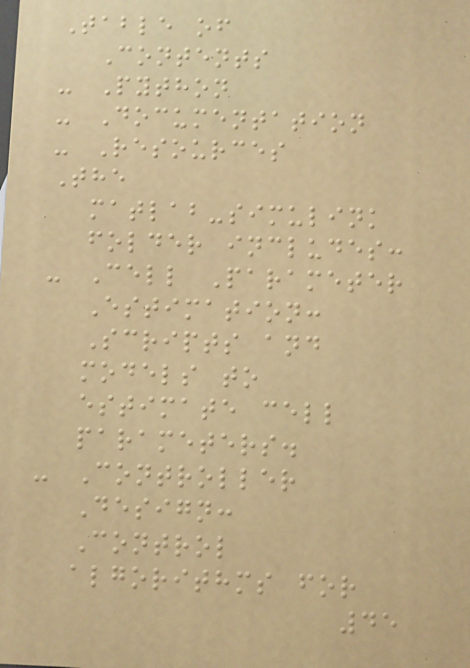Table of
Contents
- Python
- Documentation
- Resources
The
matlab-simulink
folder includes:
- Cell Parameter
Estimation:
Scripts and
models to
estimate cell
parameters.
- Controller
Design:
Control
algorithms for
45
